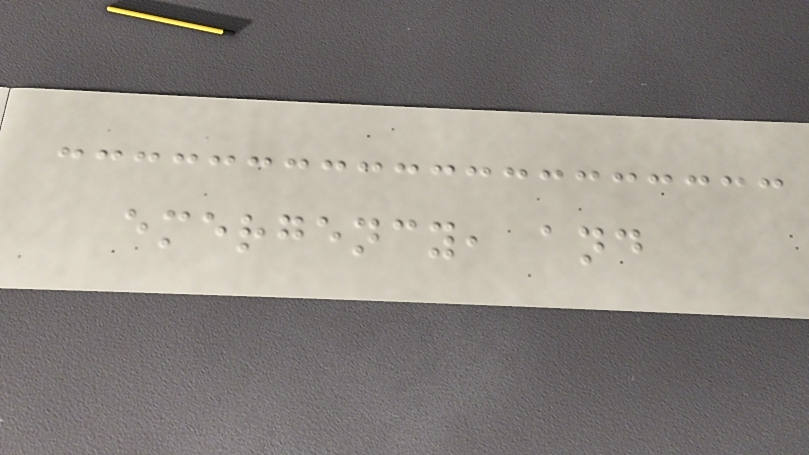emergency, and
